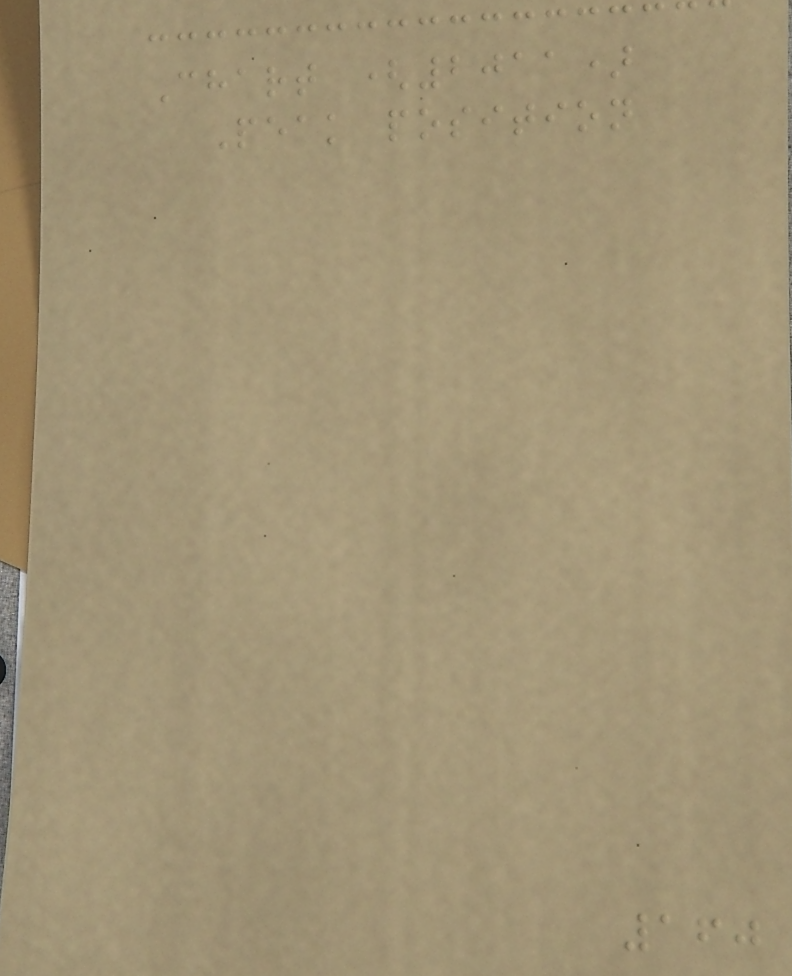Chart (2011)
Peak position
160
